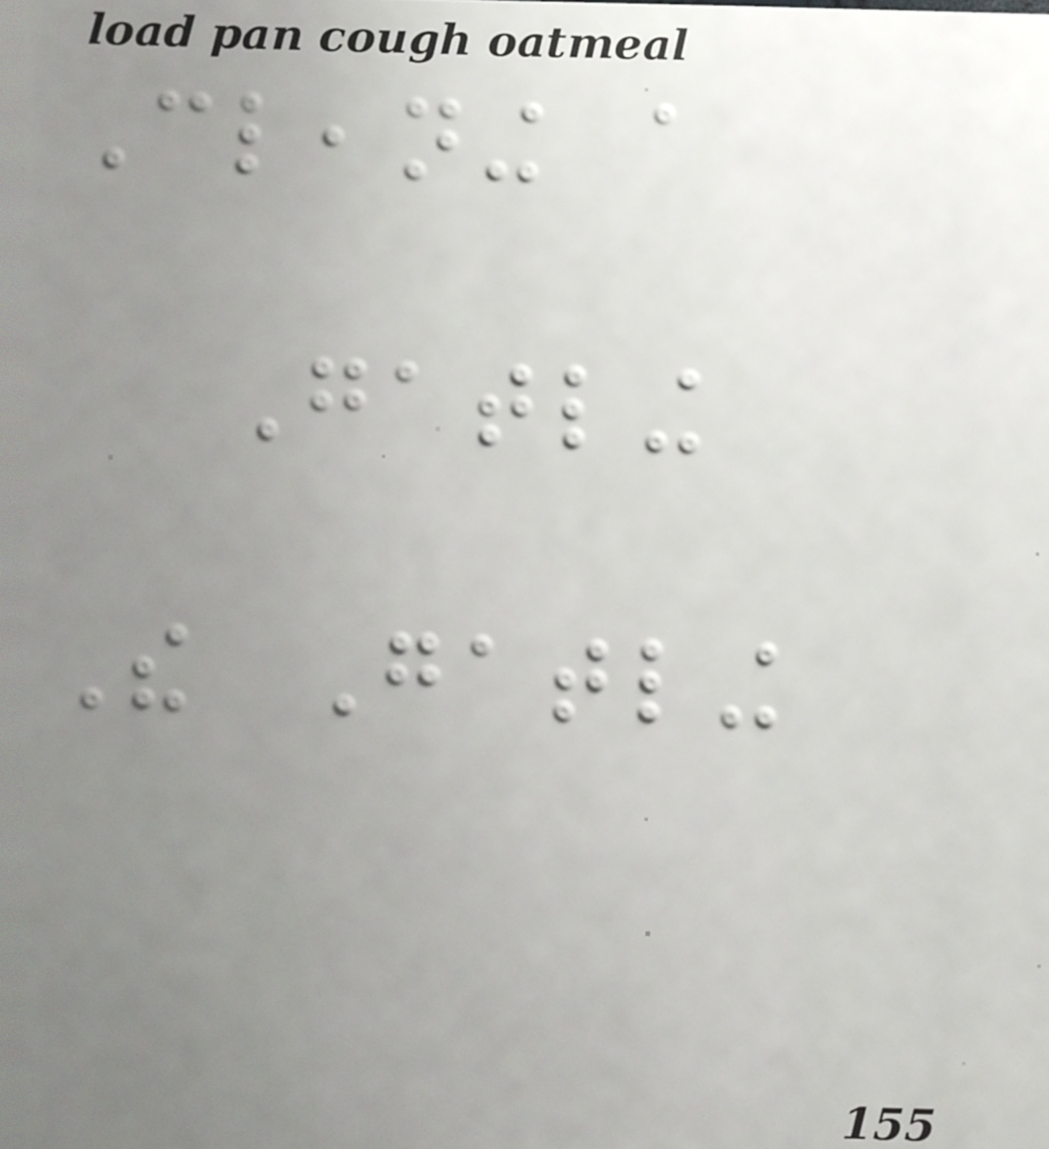Cleaning a
Gatling
The Gatling
